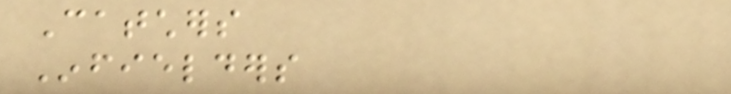Catchers
Infielders
